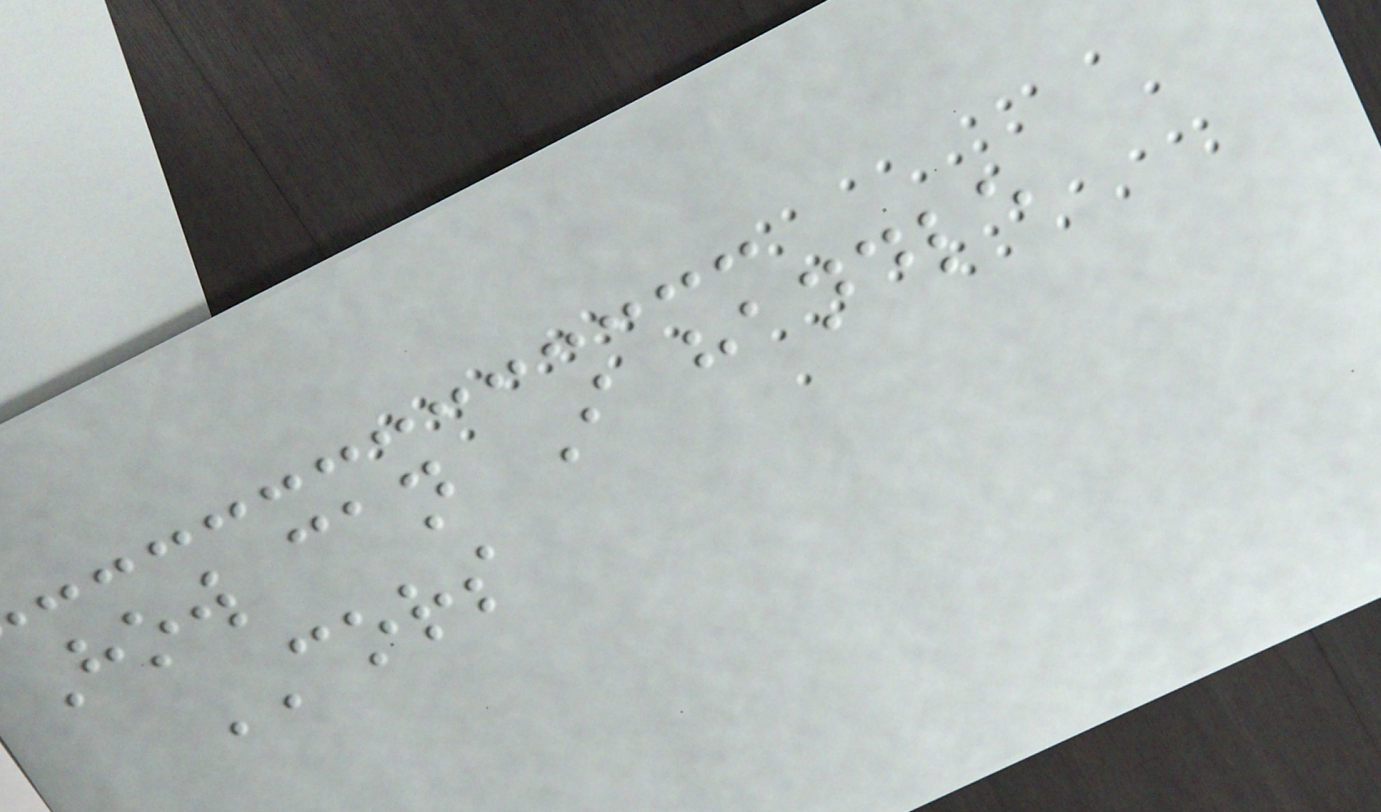How can I handle
CORS
